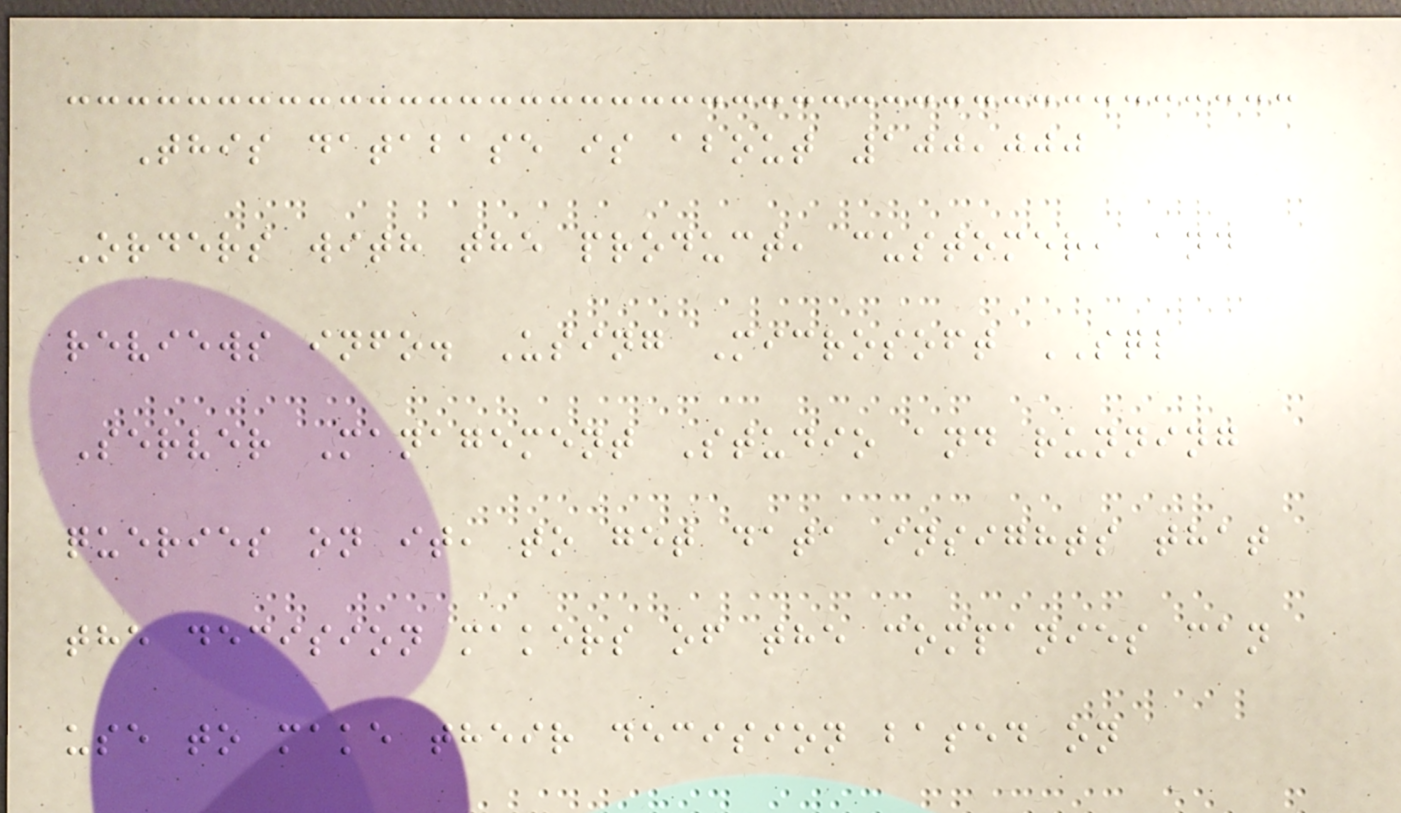This database is about 100,000
Orders with the product, customer, and
reviews info. Using Microsoft SQL
Server Management Studio and running
queries on it, to get data insights that
the decision makers of the companies can
use to make their decision based on
